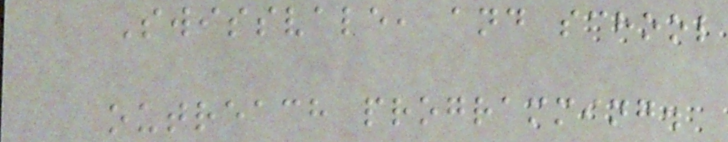Swissvale, and school
outreach programming.
